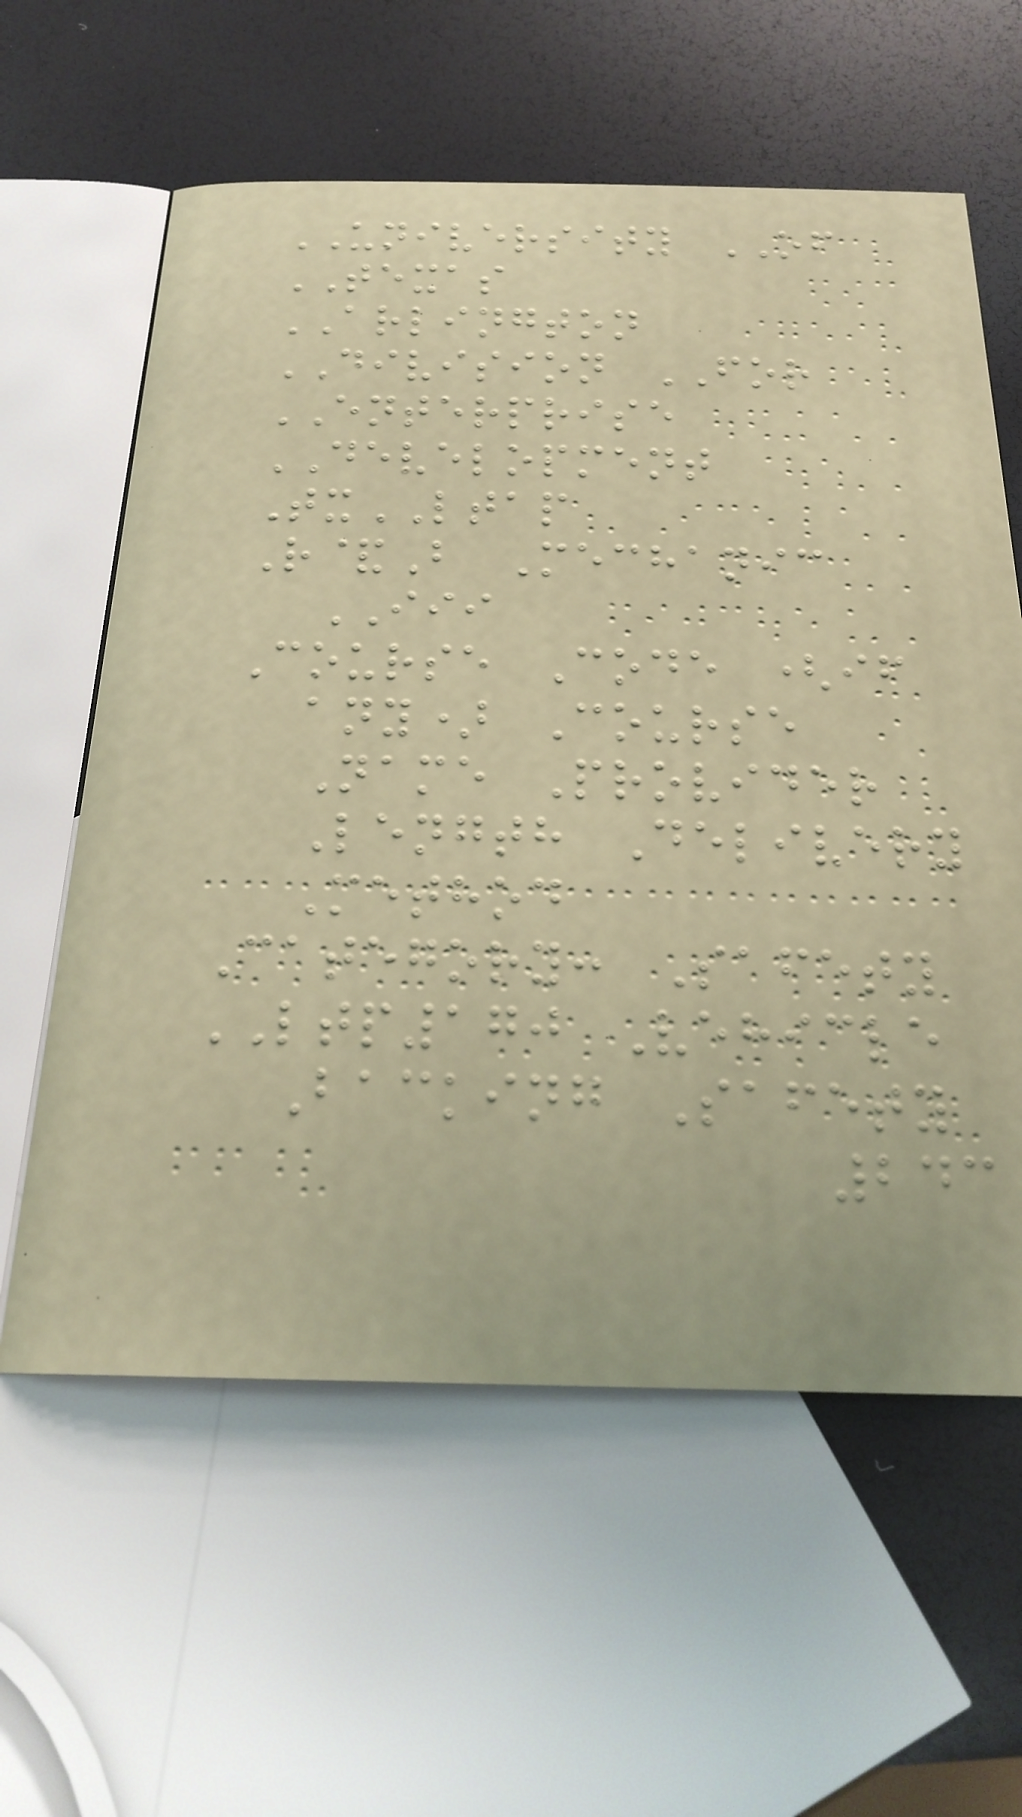UNIVERSITY OF
TEXAS
ARLINGTON
DIVISION FOR
ENTERPRISE
DEVELOPMENT
TxLTAP
R&B Mechanic
III
Course Code (if
any) Course
Name Provider
Length Delivery
Method
Category: Safety
LTP170 Vehicle
Backing Safety
243
